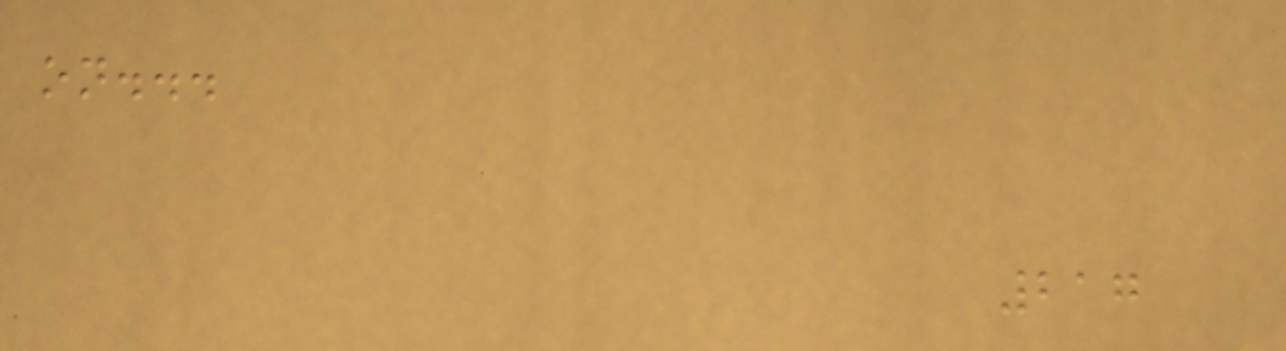on...
217
